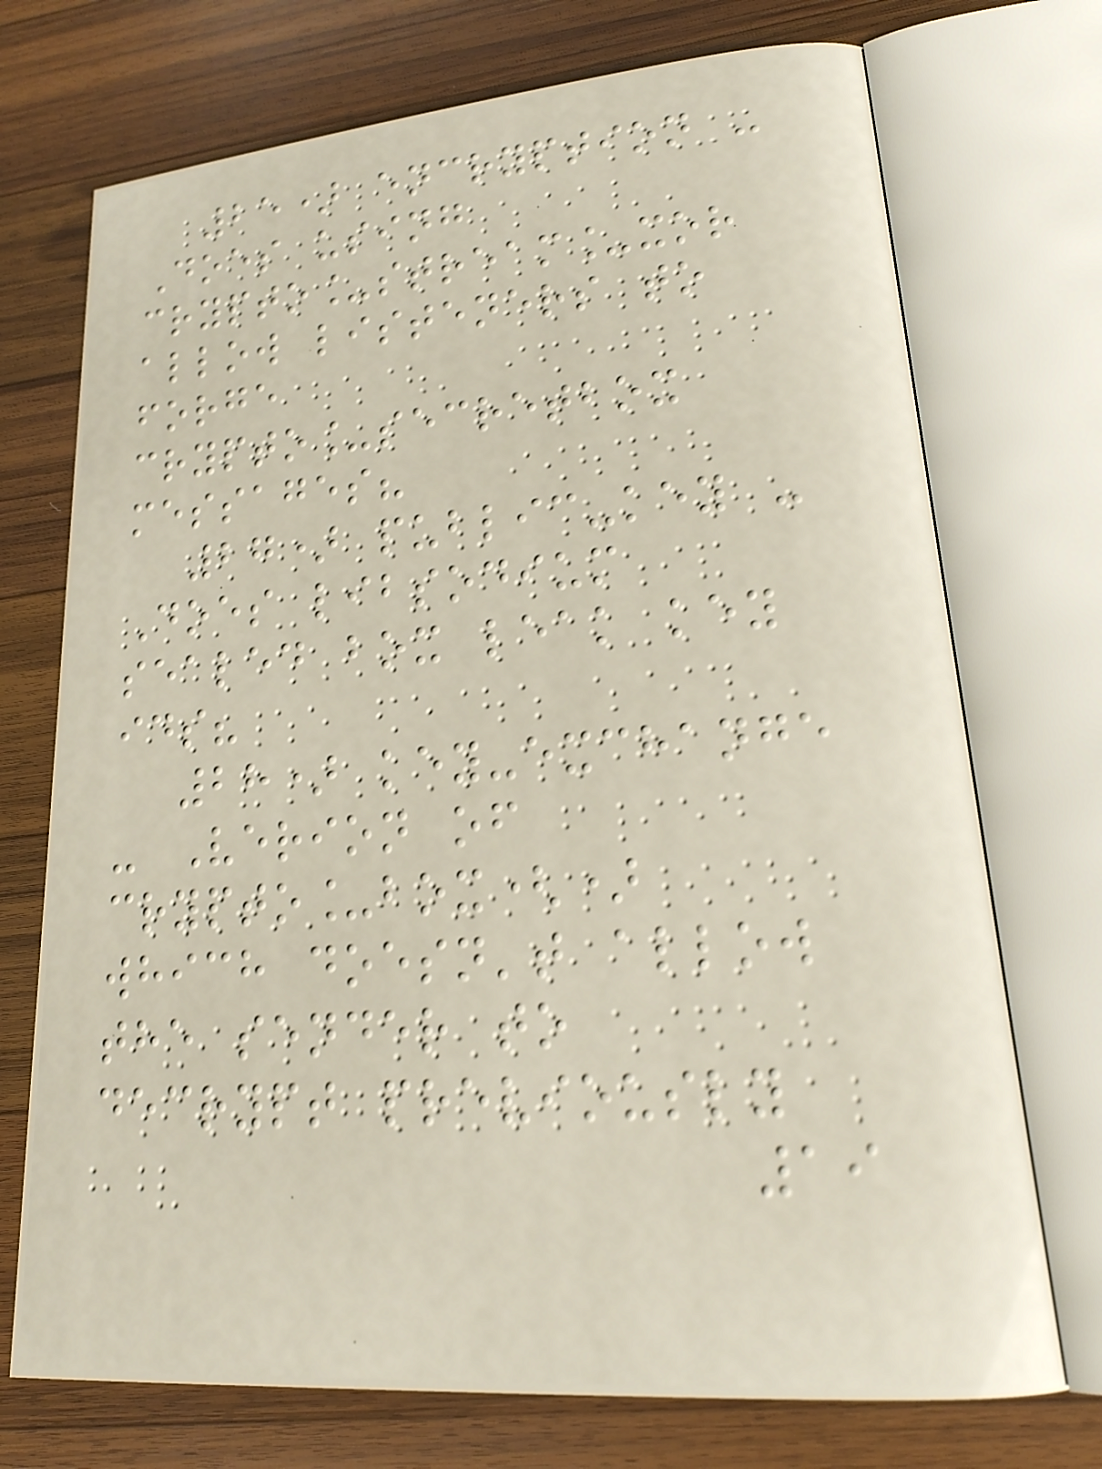25) encryption -
Does using
crypto_stream_xor
allow listeners to
forge
crypto_secretbox
messages?
27) public-key -
Does libsodium
sealed box leak key
ids?
28) key-exchange
- Verion of
crypto_box()
which doesn't allow
the sender to
decrypt previously
19
